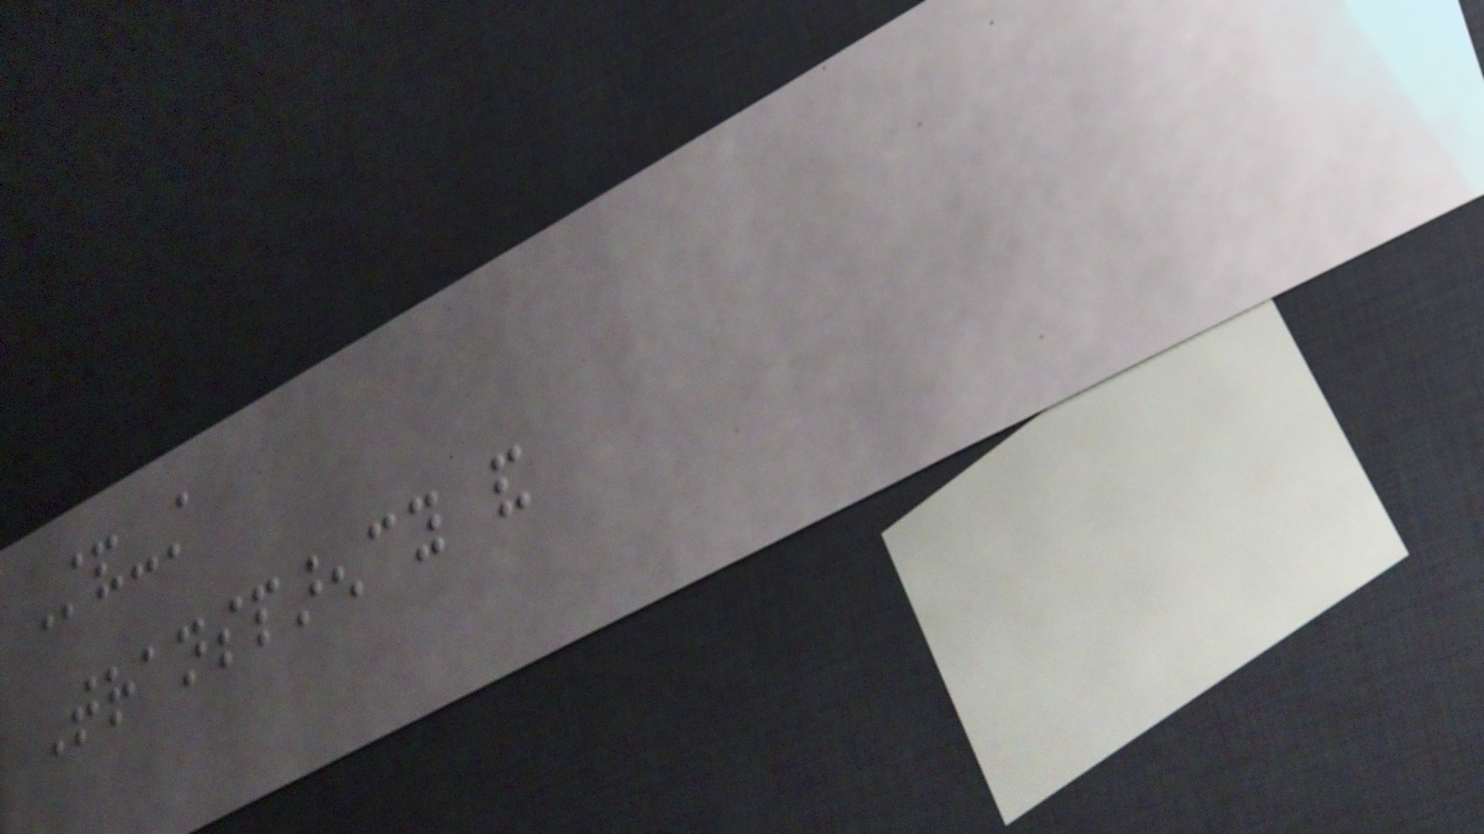Stand-still
Transparency and
